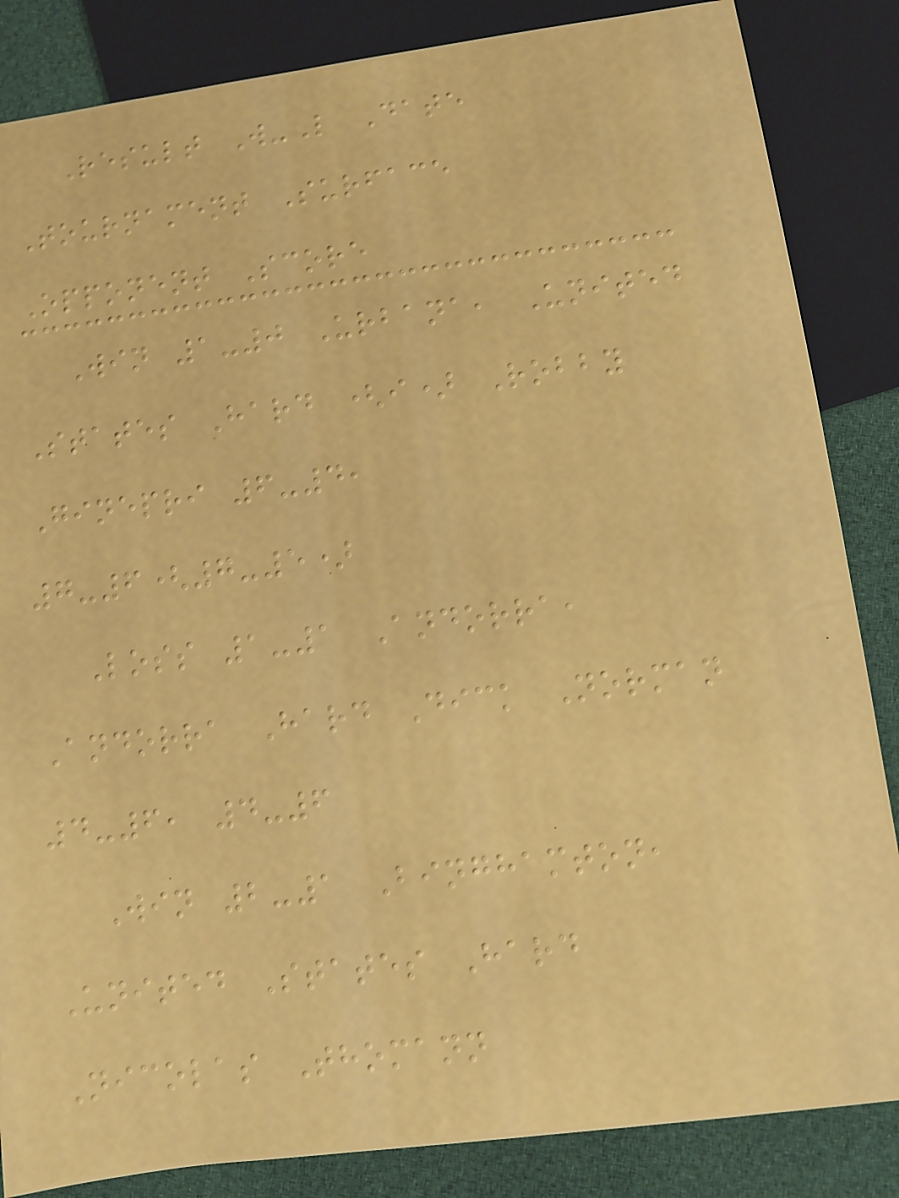Result W-L Date
Tournament Surface
Opponent Score
Win 1-0 Urbana, United
States Hard (i) Robby
Ginepri 6-4,
7-6(7-5)
Loss 1-1 Andorra,
Andorra Hard Dick Norman
4-6, 4-6
Win 2-1 Binghamton,
United States Hard
Nicolas Thomann
